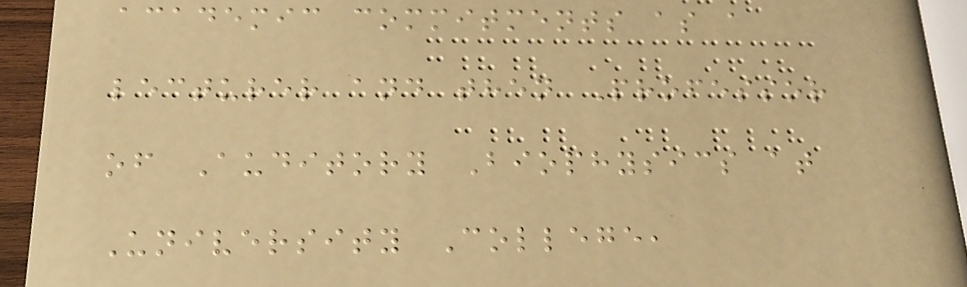academic commitments as a
lecturer and then Professor
of Auditory Biophysics at
University College,
